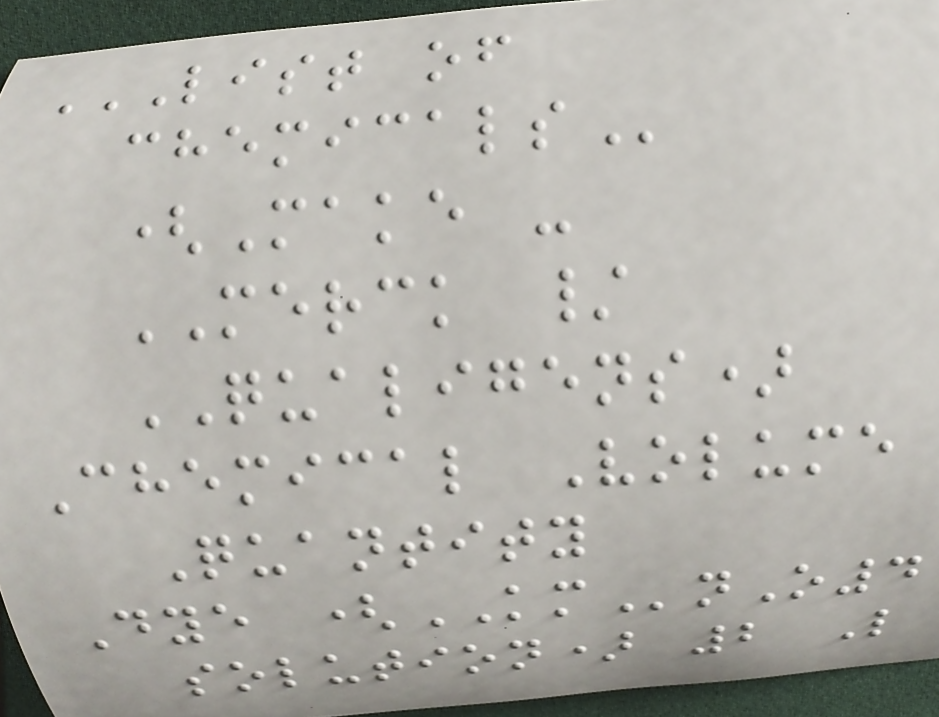LIST OF
CHEMICALS
(Make -
MERCK /
QUALIGENS)
Chemical Volume
Quantity
Dye (KMnO4
solution) 2 L
